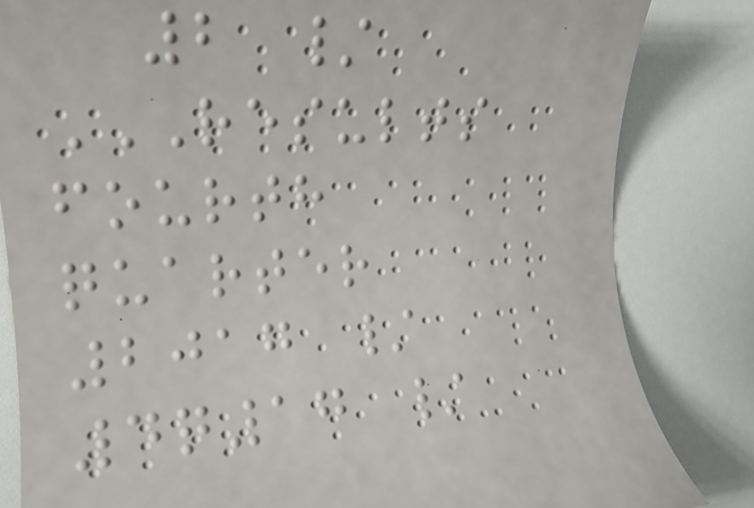2 /
RESULTS
FOURTH
QUARTER
2017 /
4Q17 /
